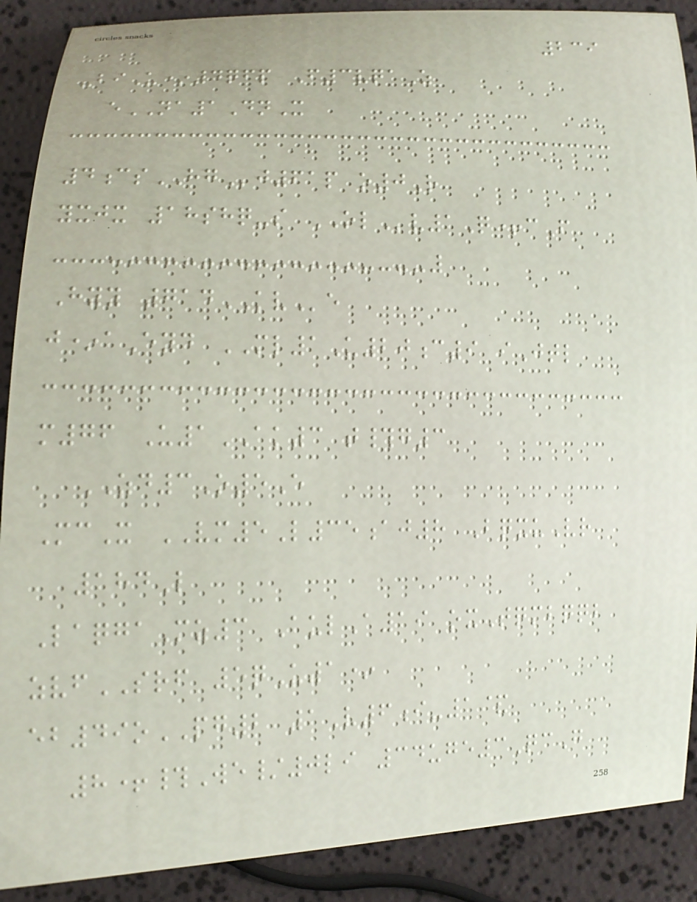239
-biU*4qfp F3vqaZ
eNA1DnX
4csHGj61p o0R
yxjx 18shq-s OLv1Q+cF
Hyy 714KVe
j*aEyd ML1U20c9 iJtl
m76 U1AK3 t#g3
ZD3O5E
McX VM5L35aj8 BqxuVr
184L
LaqgaMz3 AulA19 oxTqmbqqb
zvfSRF 5qU1*
eb49oPG2 1V6i-1&
8+#We/0li 34uge3QcG
